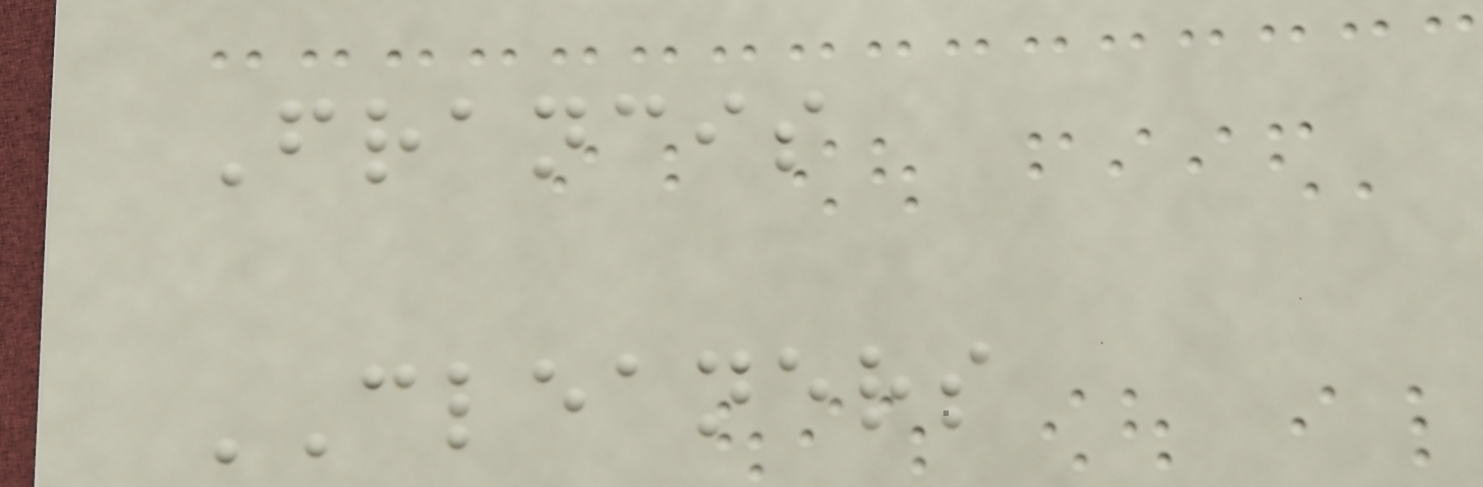Francis
CLEANERS
